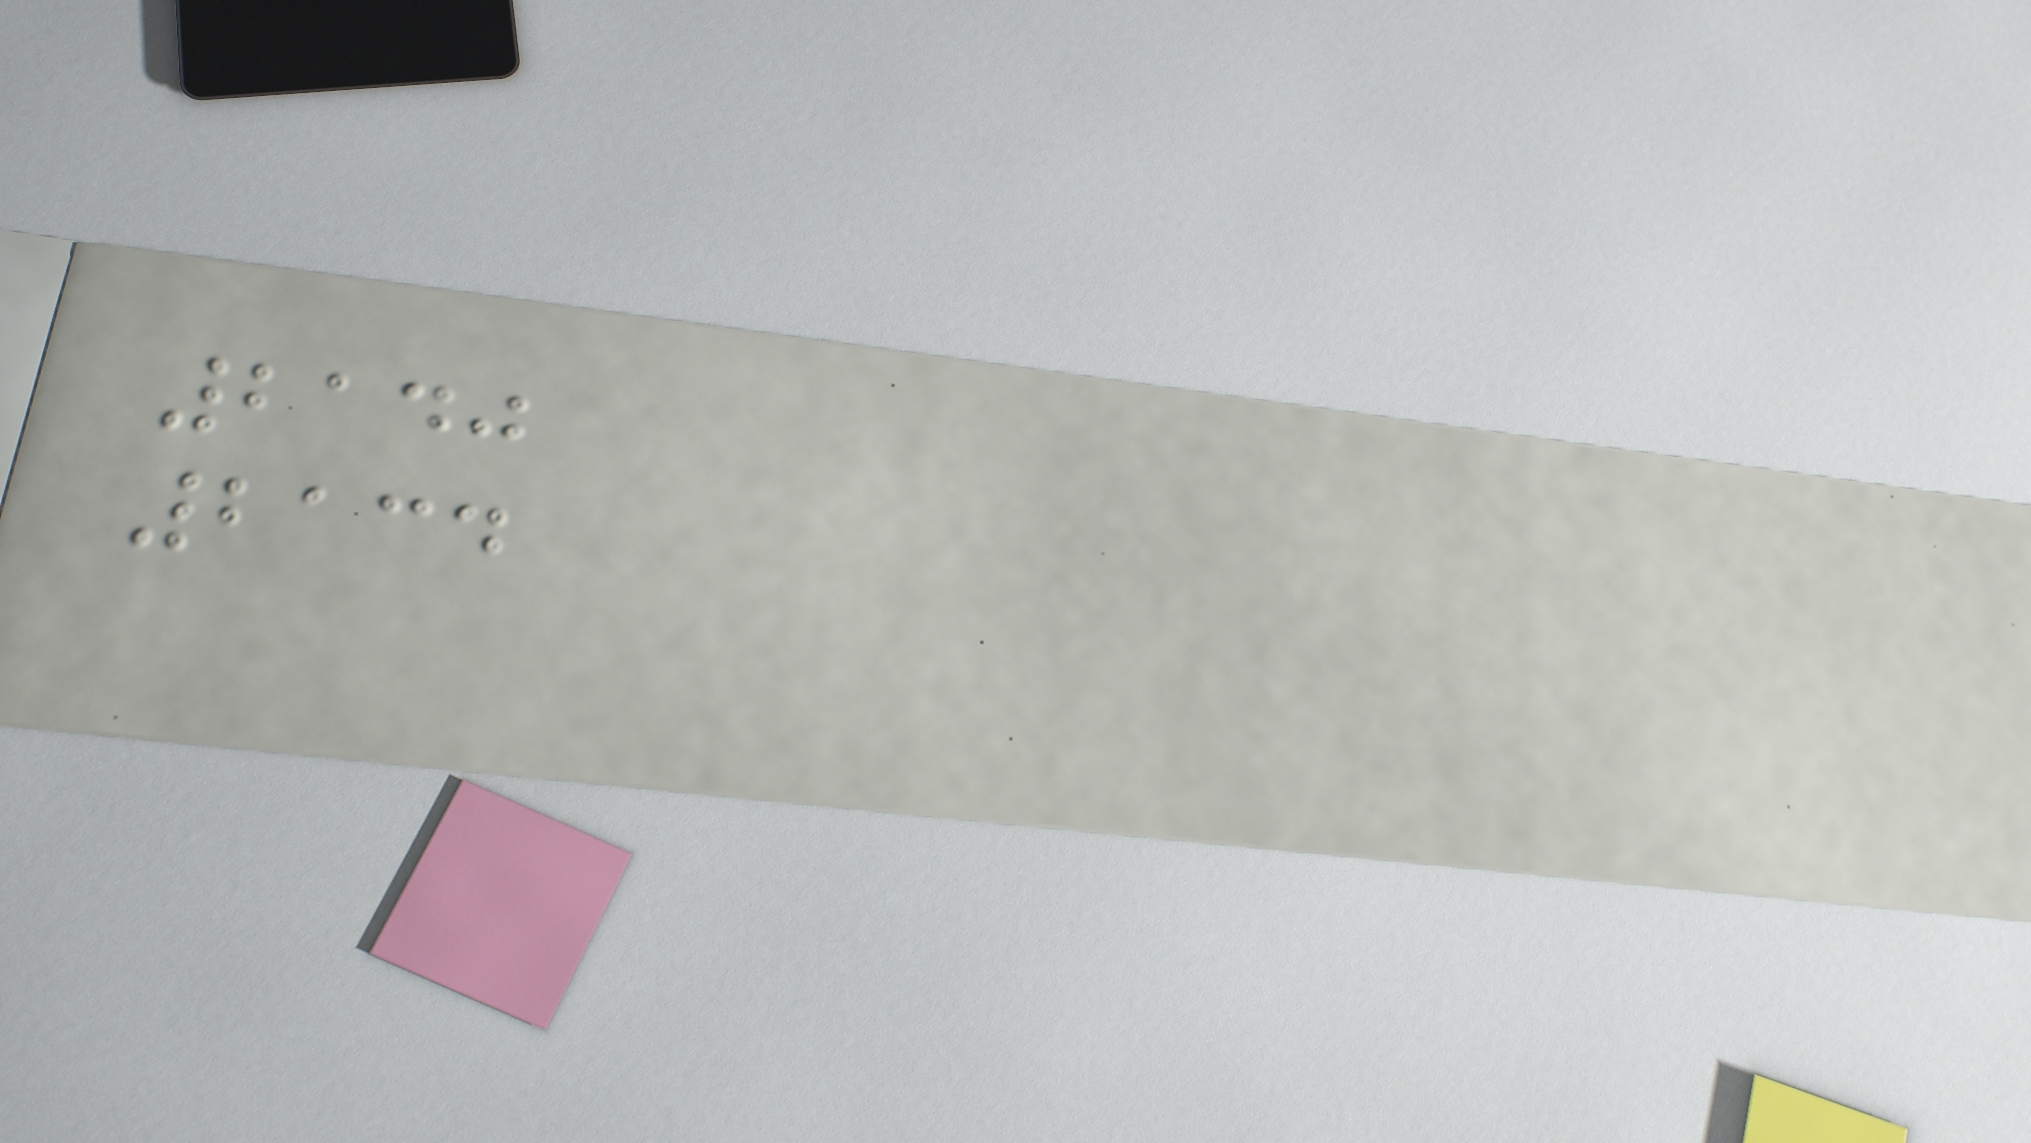2140
2134
